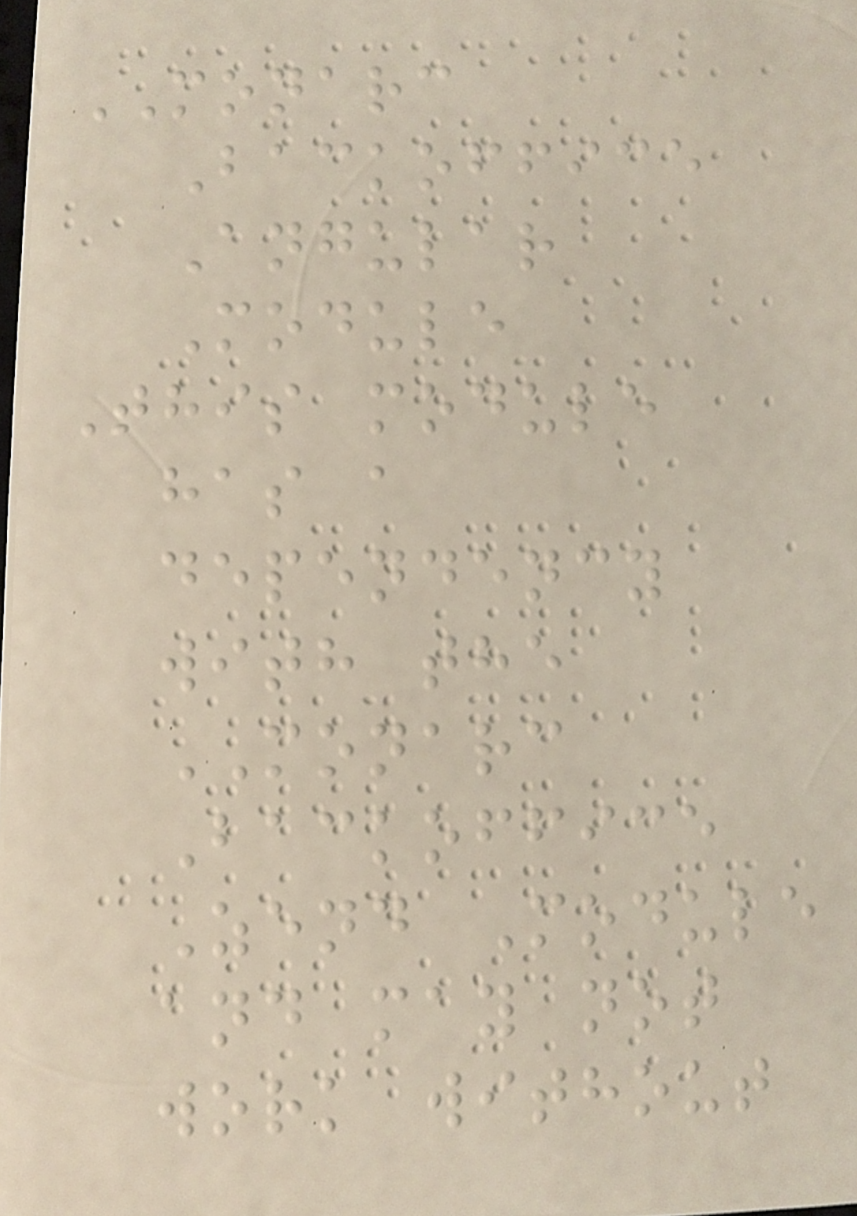MONARC
Backoffice
Angular
Module
This module
has a
dependency
with the
MONARC
Backoffice
Zend Module
and may not
work without
